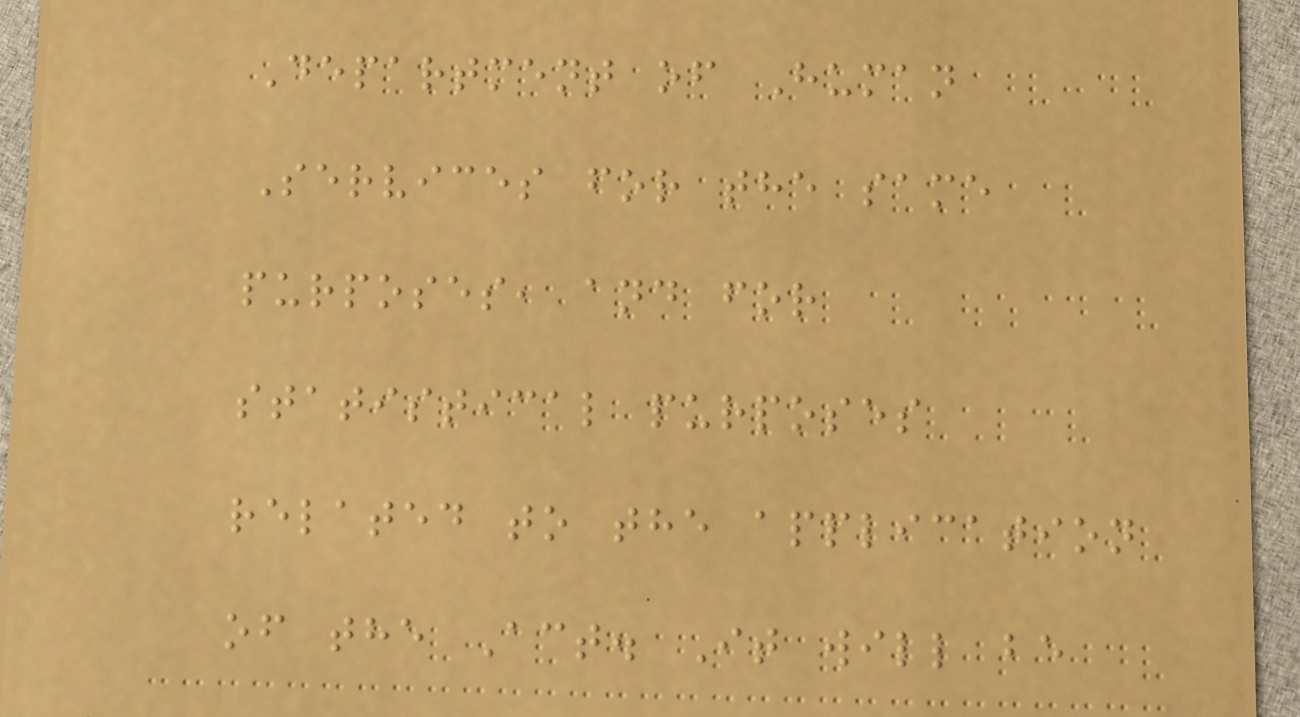Department of Human
Services for the same
purposes, and for
statistical purposes
related to the application
of the Act. It will be
